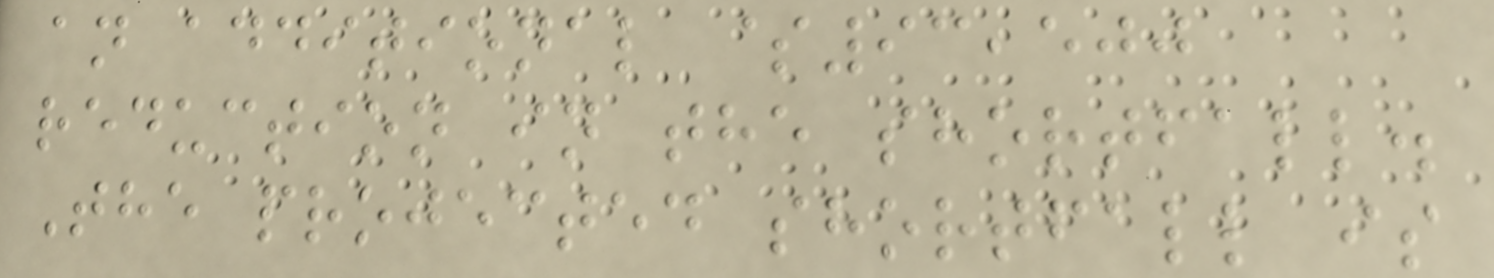an additional $93,500
reduction in the shortfall.
The projected shortfall is
